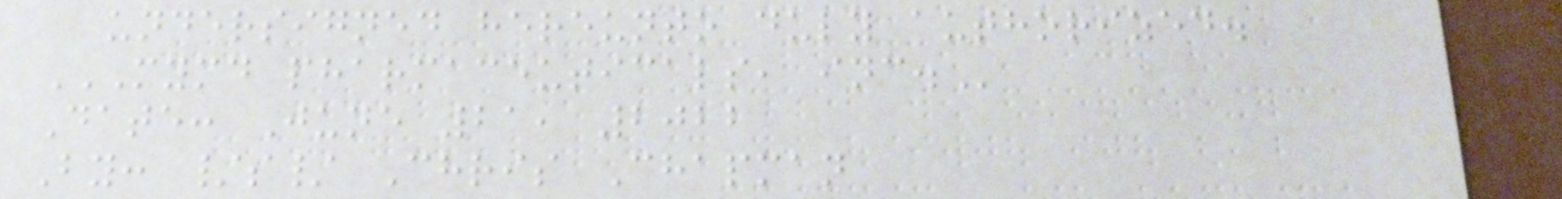undersigned hereunto duly authorized.
MYMD PHARMACEUTICALS, INC.
Date: June 21, 2022
By: /s/ Chris Chapman
